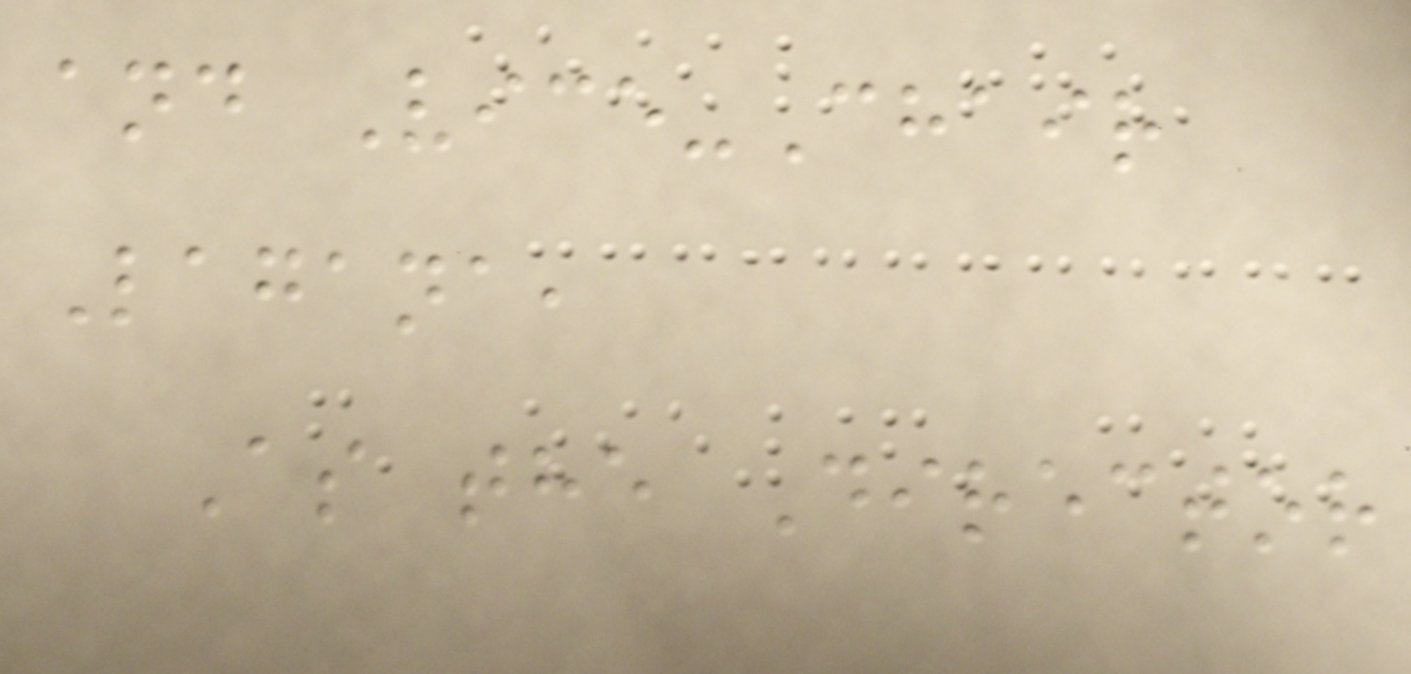and Vice-Chair
Lagana,
As the Director
